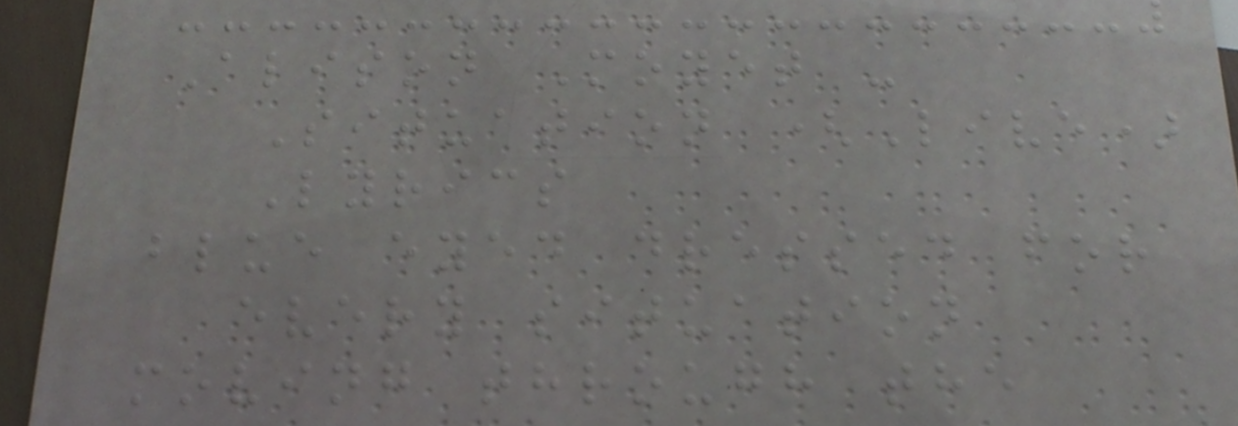Alison Moyet -
Situation (Live)
Lyrics
blue eyed dressed for
every situation
moving through the
